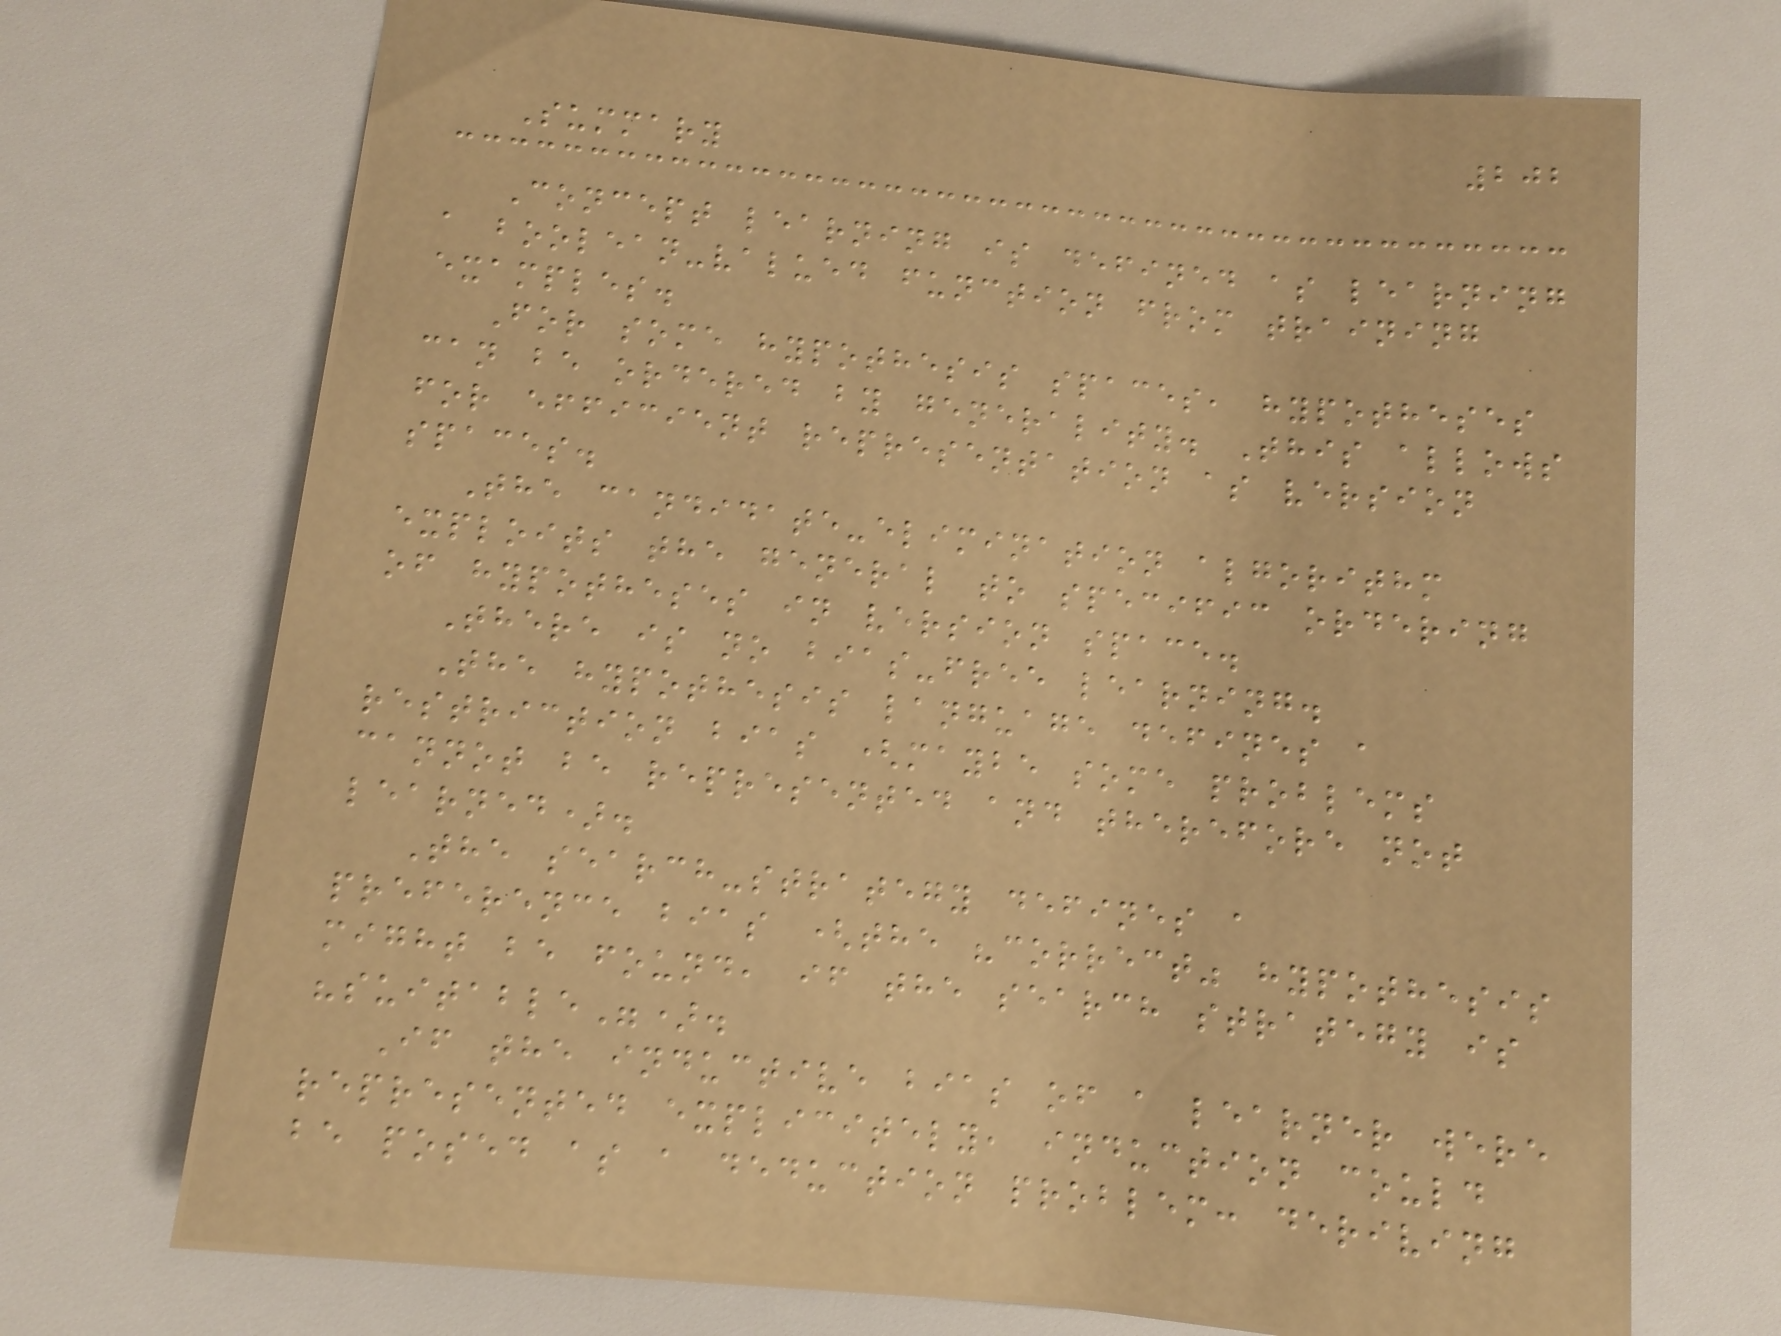202
Summary
Concept learning is defined as learning
a boolean-valued function from training
examples.
For some hypothesis spaces, hypotheses
can be ordered by generality. This allows
for efficient representation as version
spaces.
The candidate-elimination algorithm
exploits the general to specific ordering
of hypotheses in version space.
There is no bias-free learning.
The hypothesis language defines a
restriction bias (maybe some problems
cannot be represented and therefore not
learned).
The search-strategy defines a
preference bias (the "correct" hypothesis
might be found, if the search strategy is
"suitable").
If the inductive bias of a learner were
represented explicitely, induction could
be posed as a deduction problem: deriving
